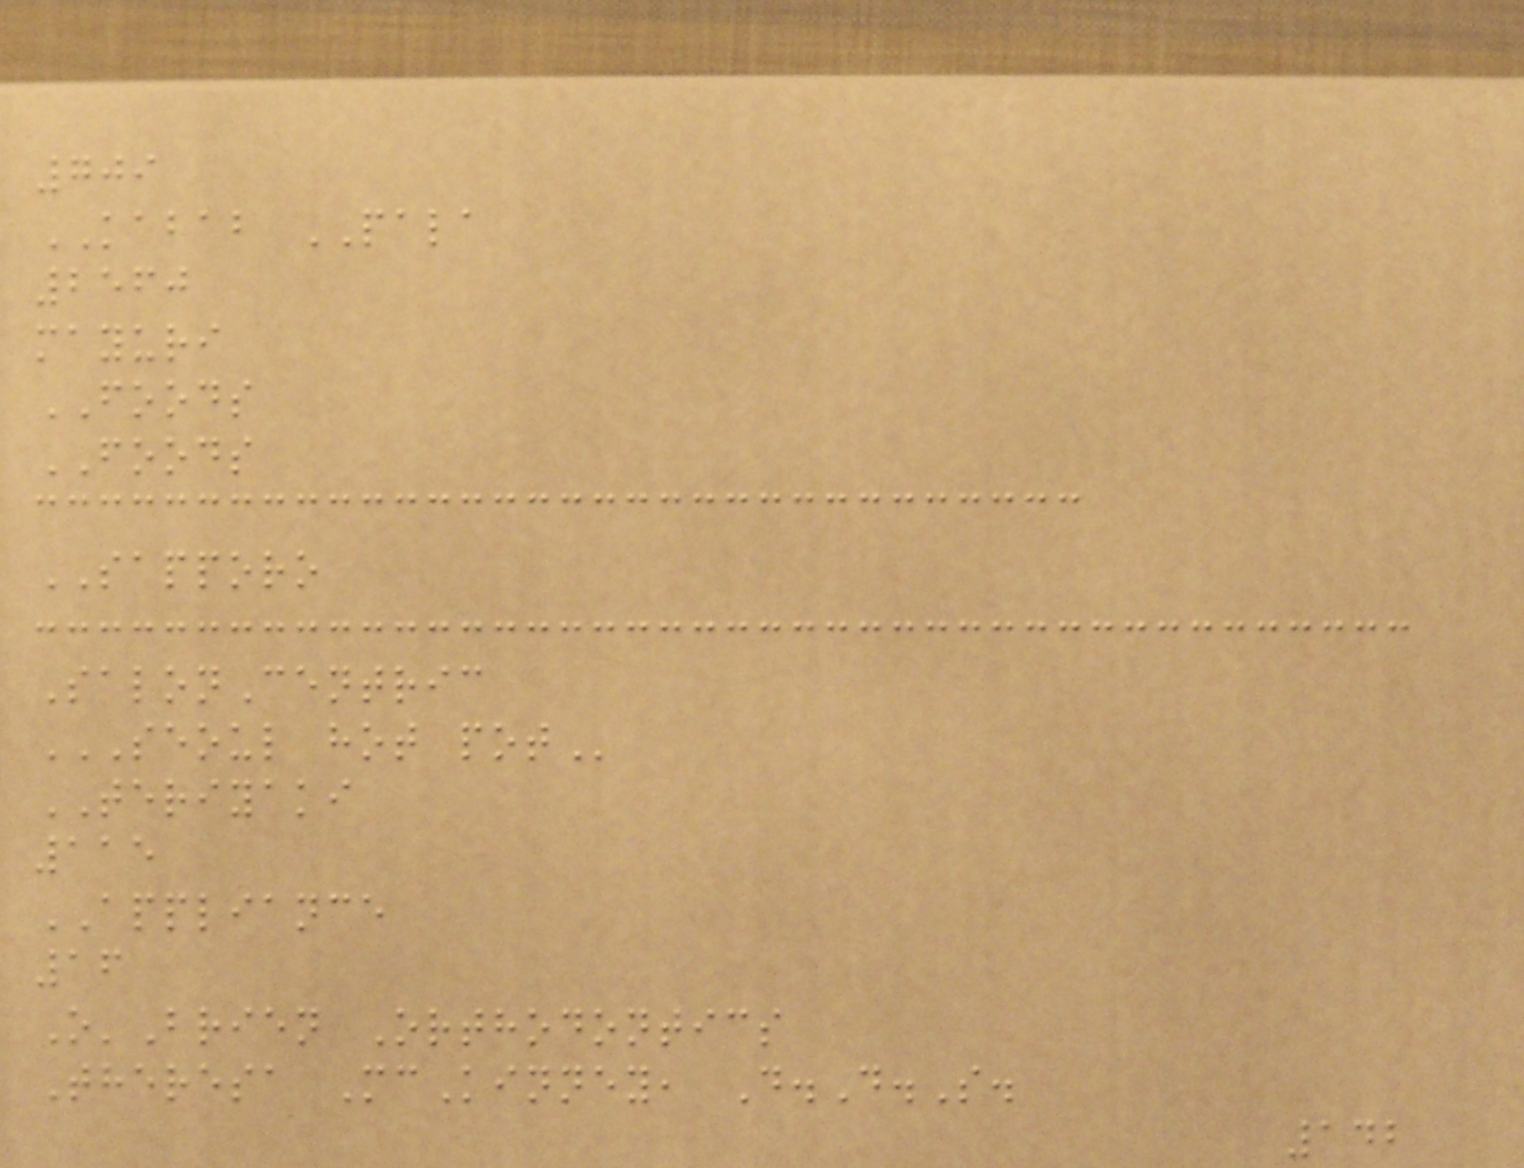709
KABAB PALA
2560
mayuri
FOODS
FOODS
SAPPORO
SalonCentric
SEOUL HOT POT
TERIYAKI
115
APPLIANCE
16
O'Brien Orthodontics
Theresa McKinney, D.D.S.
142
